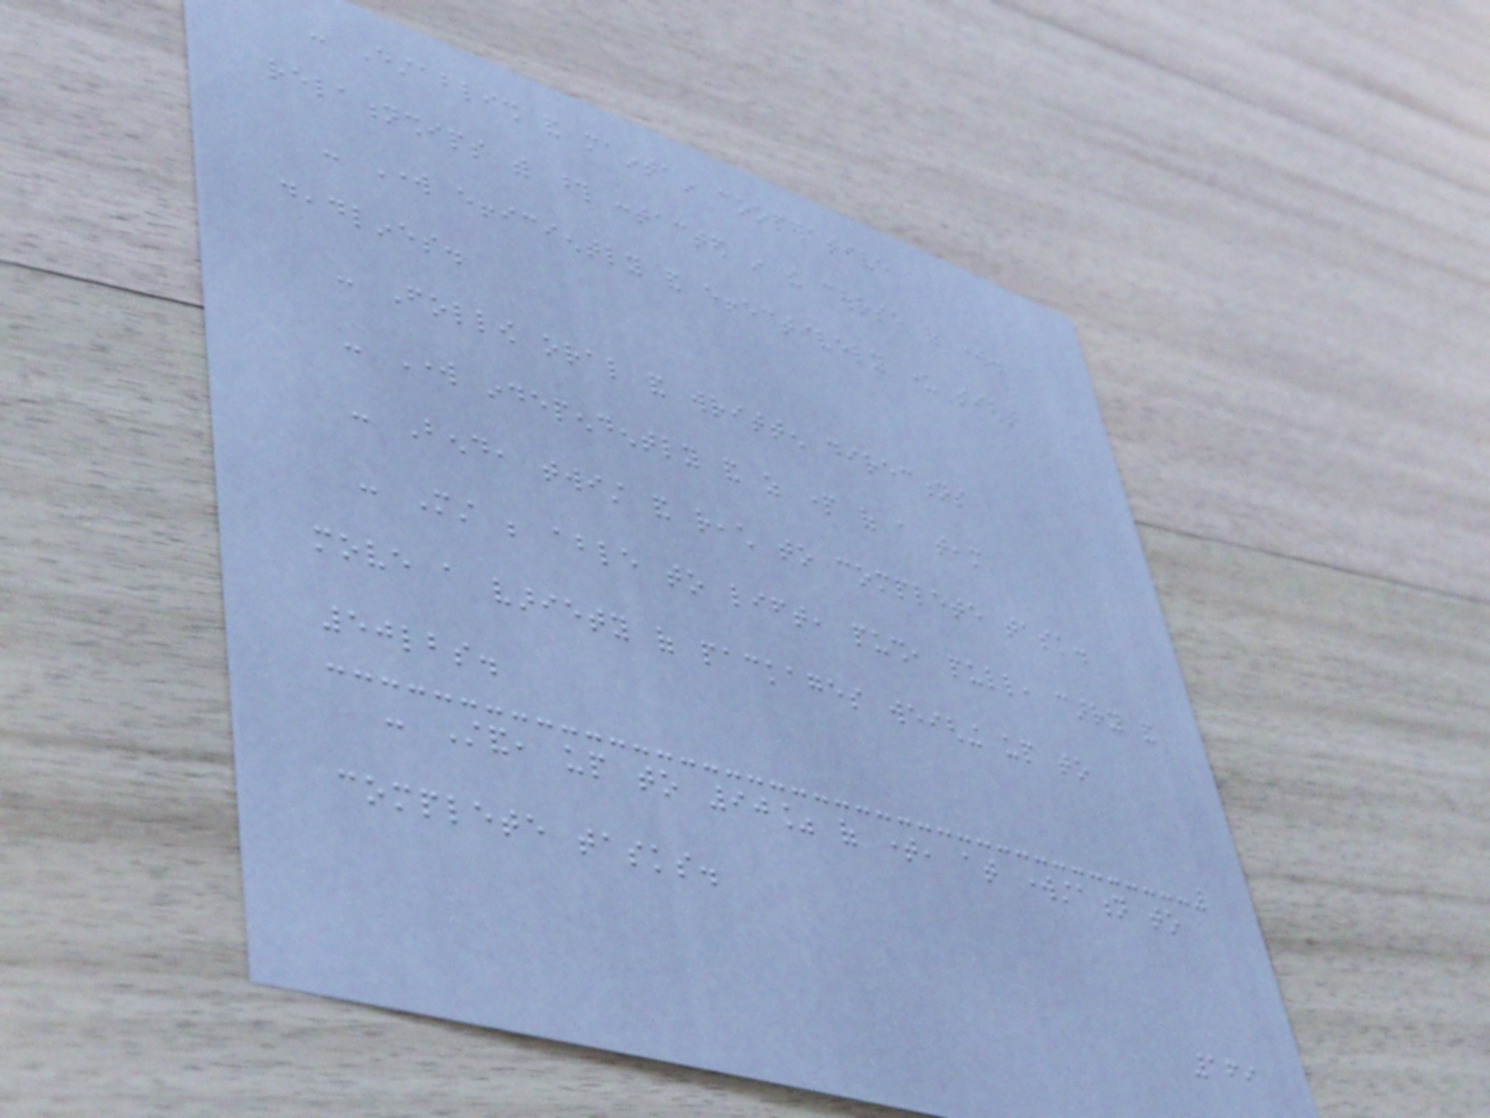- Establish and maintain cooperative
relationships with those contacted in the course of work.
- Work efficiently and effectively under tight
deadlines.
- Follow oral and written directions
- Work independently and as part of a team
- Bend, twist and reach to complete task.
- Must be able to lift, push, pull, carry and
move a variety of packages weighing up to
50lbs.
- Stand, up to 90% of time, at workstation to
complete tasks.
169
